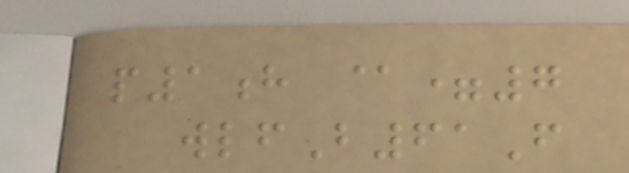p1h @=7
wlfB61F
